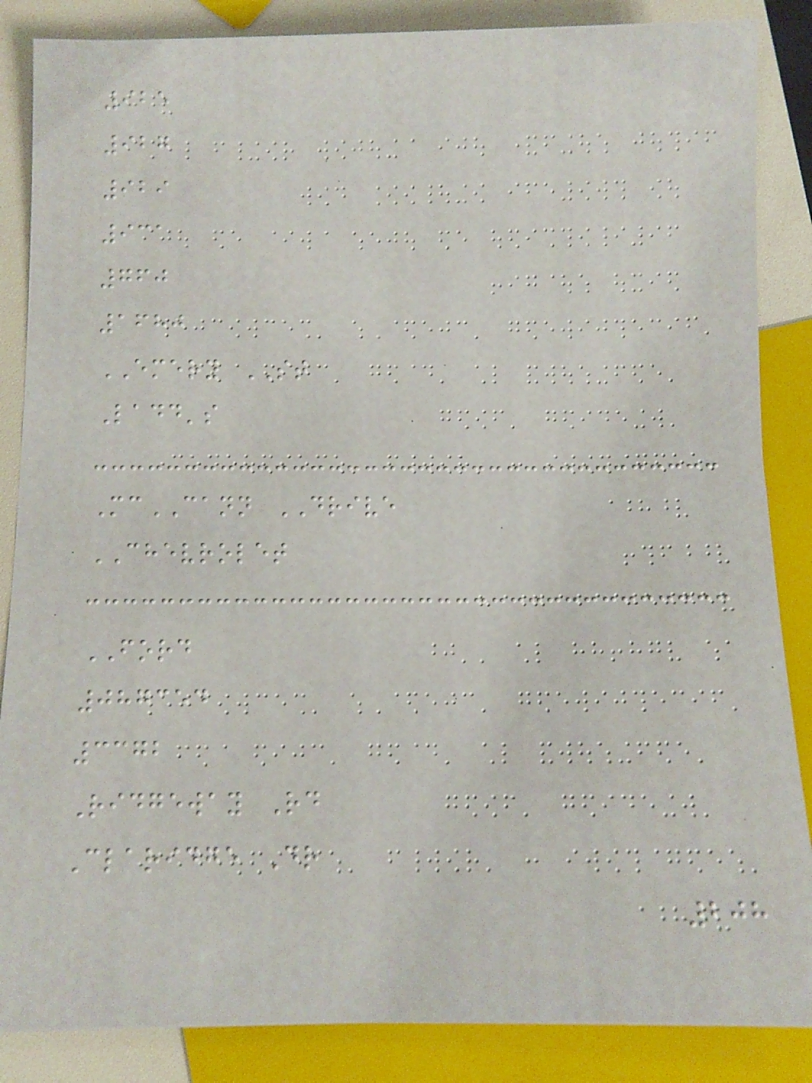925
927
929
931
760
1680
EMERY ST
Ladd's
McCANN DRIVE
CHEVROLET
FORD
087354
3372
Ridgeway Rd
Claridge Dr
208
